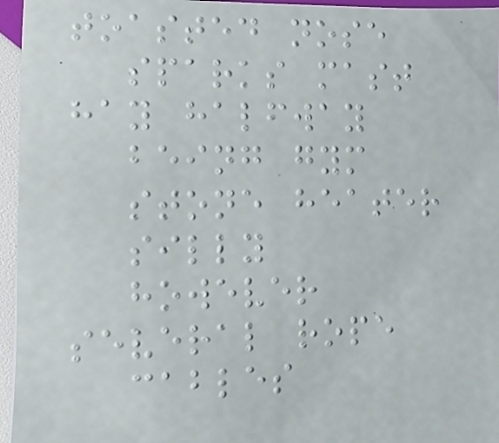toasted nose
sparks mast
hay halfway
being gym
stone heater
silly
however
several rope
cables
